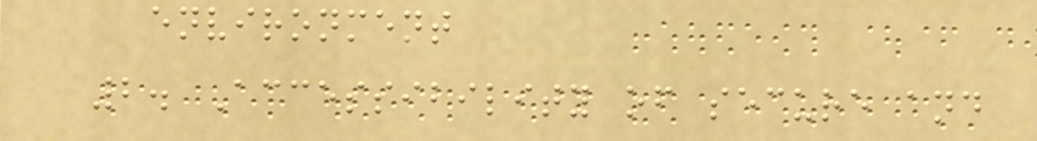environment
2. Accessibility of secure and
